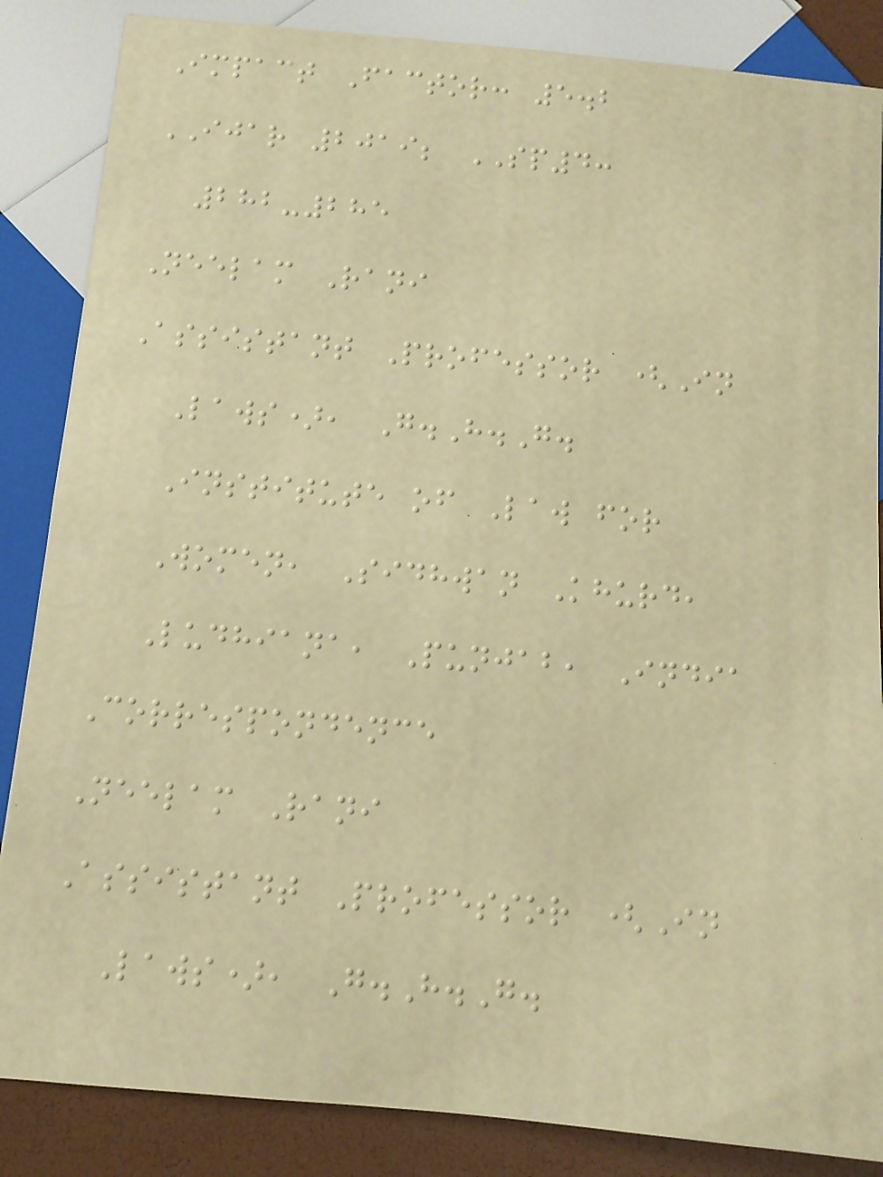Impact Factor: 5.2
IJAR 2019; SP4:
282-285
Neelam Rani
Assistant Professor (In
Laws), G.H.G.
Institute of Law for
Women, Sidhwan Khurd,
Ludhiana, Punjab, India
Correspondence
Neelam Rani
Assistant Professor (In
Laws), G.H.G.
